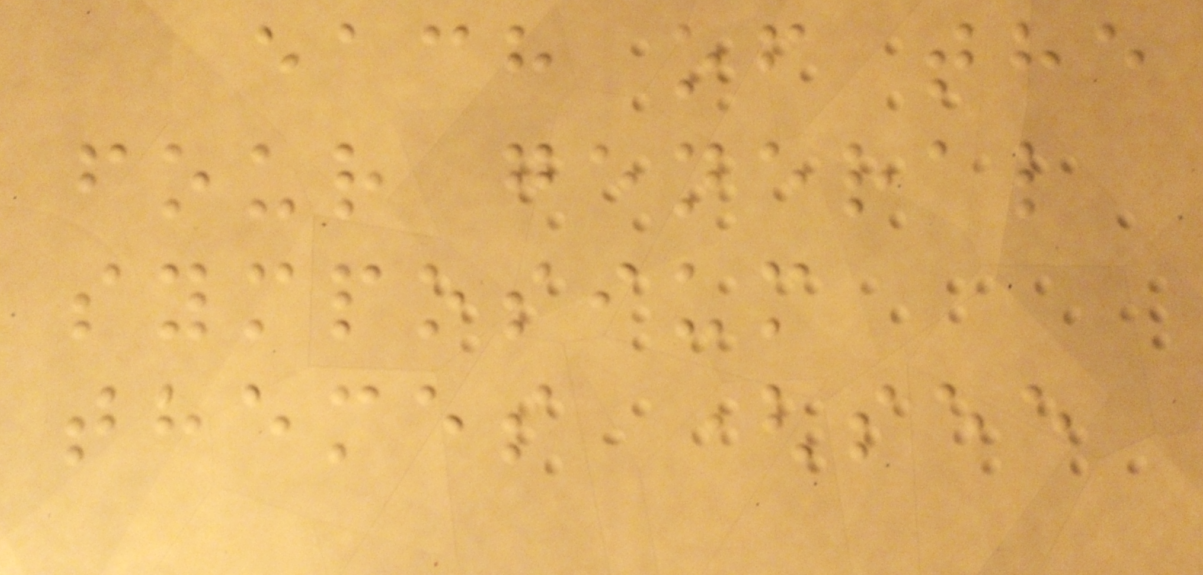each of the
four general
symposium
themes (see
